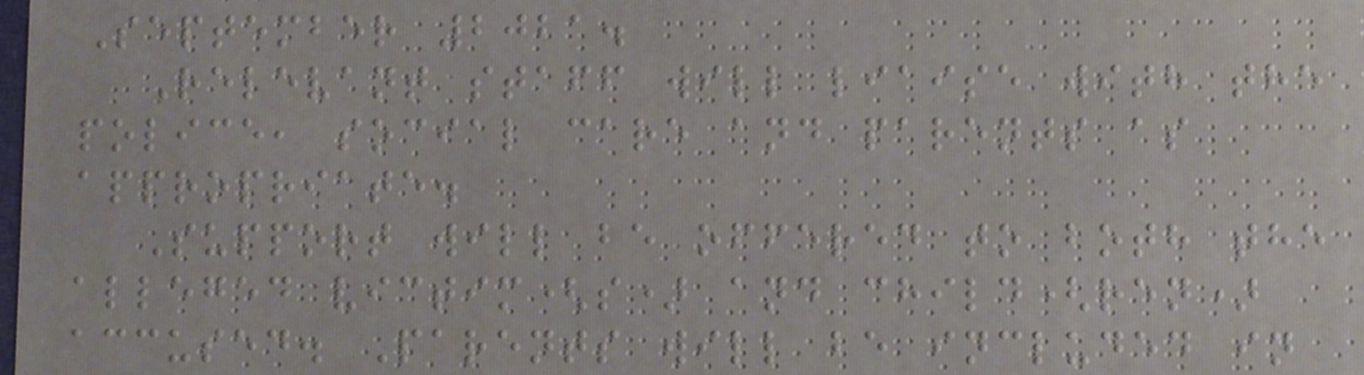September 2021.
Relevant staff will liaise with the
police, social care and parents as
appropriate.
Support will be offered to both the
alleged victim(s) and child(ren)
accused. Parents will be included in
